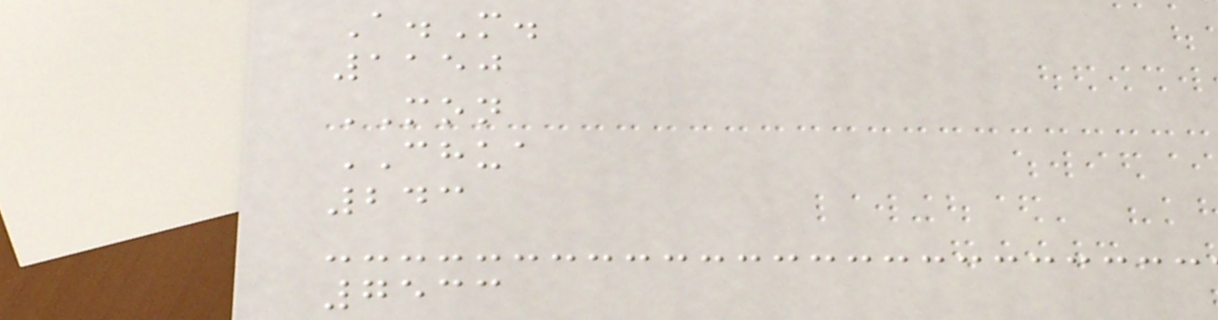A.M.
1150
MON
CHUA
243
7533
